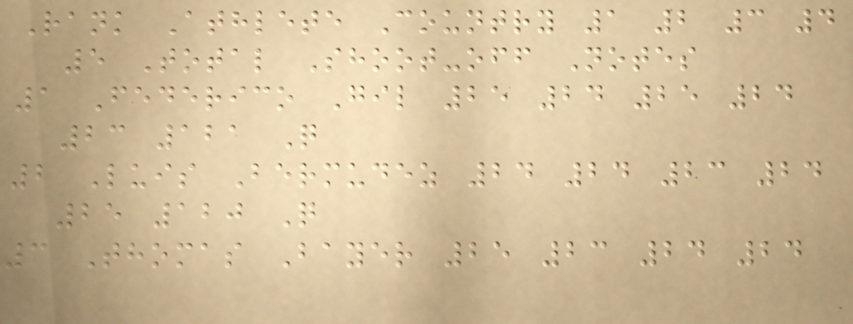Rank Athlete Country 1 2 3 4
5 Total Shoot-off Notes
1 Federico Gil 25 24 25 24
23 121 Q
2 Luis Bermudez 24 24 23 24
25 120 Q
3 Thomas Bayer 25 23 24 24
